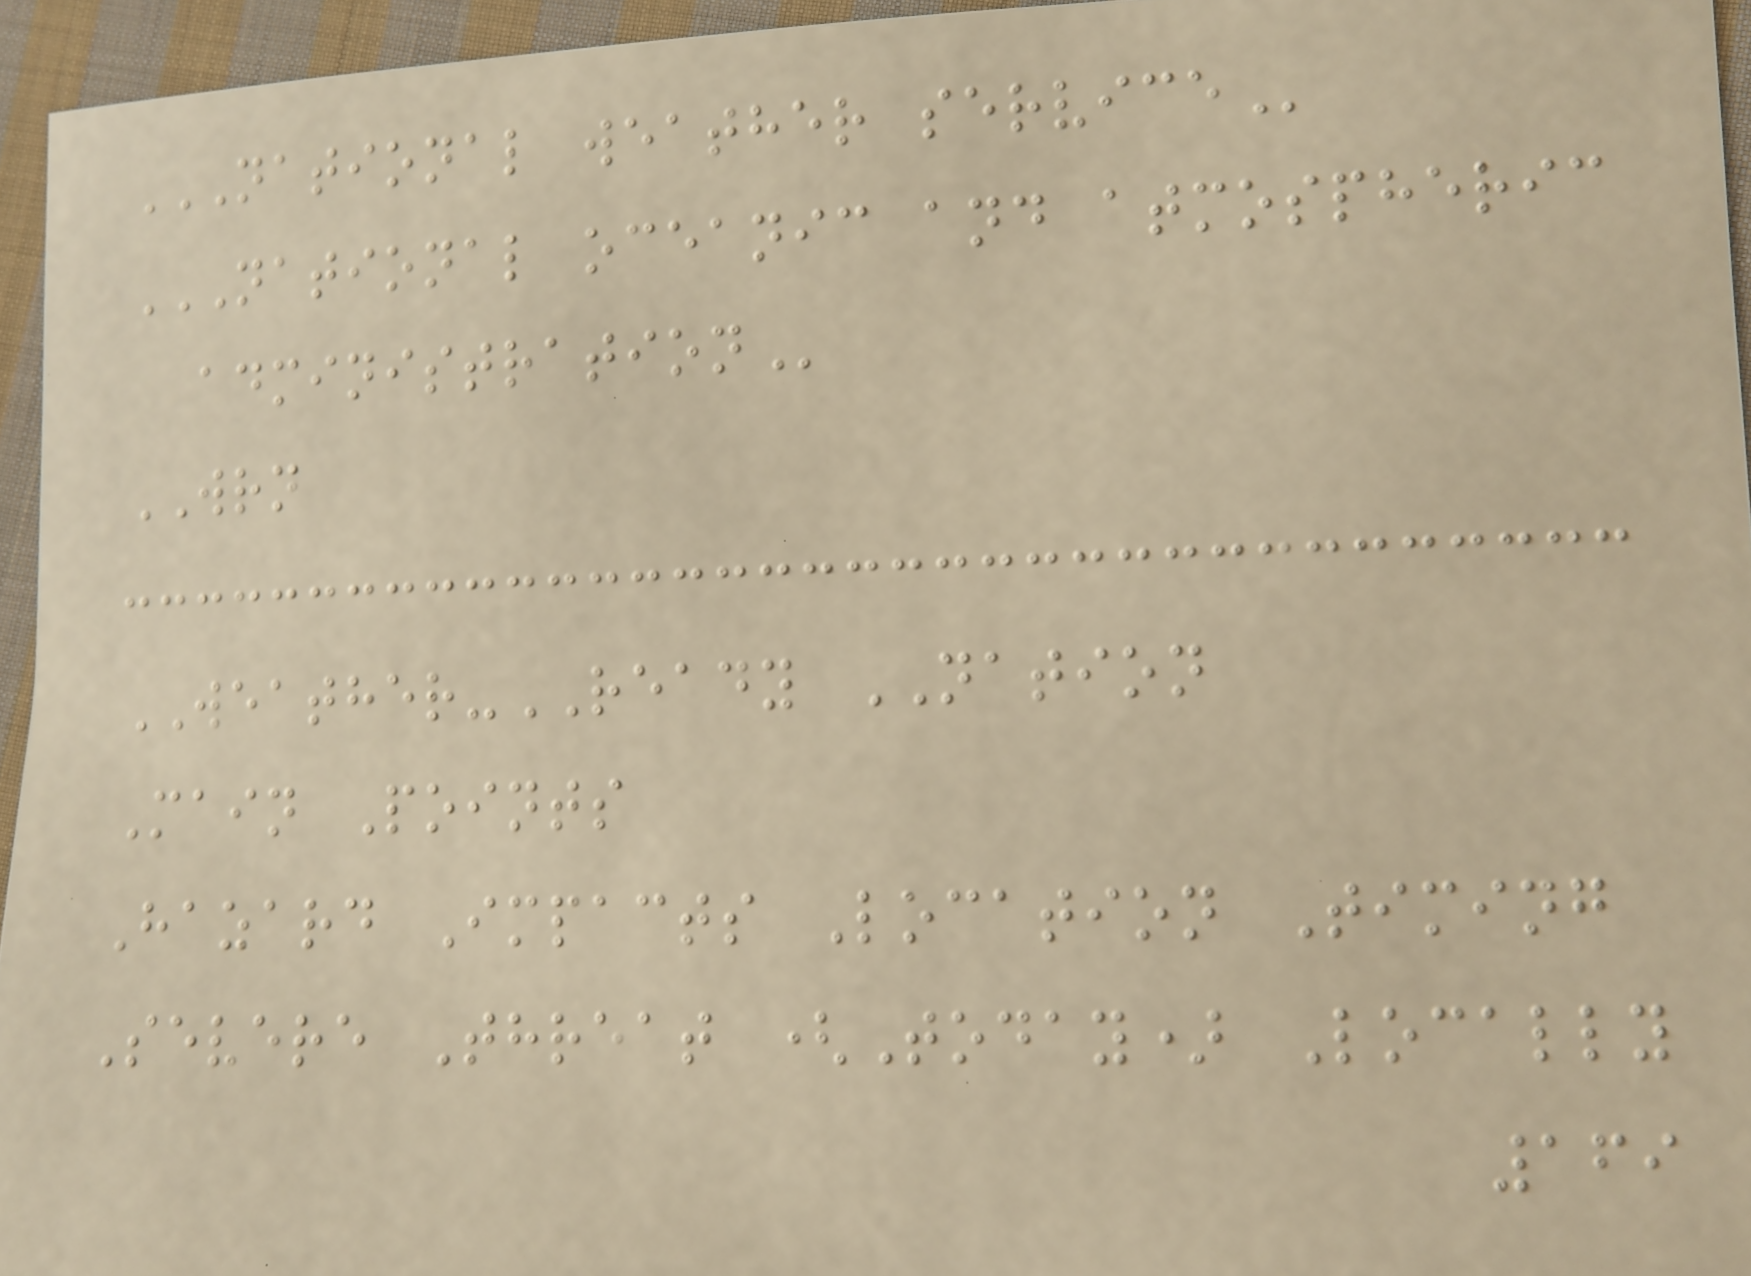NATIONAL WEATHER SERVICE
NATIONAL OCEANIC AND ATMOSPHERIC
ADMINISTRATION
WRN
WEATHER-READY NATION
Main Points
Hazard Impacts Location Timing
Severe Threat (Today) Locally
169
